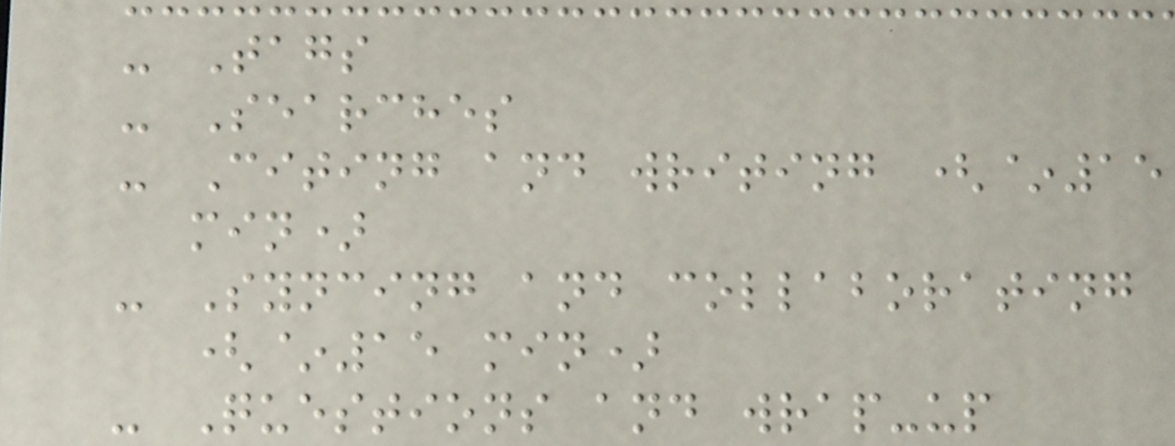- Tags
- Searches
- Citing and writing (~15
min)
- Syncing and collaborating
(~15 min)
- Questions and wrap-up
